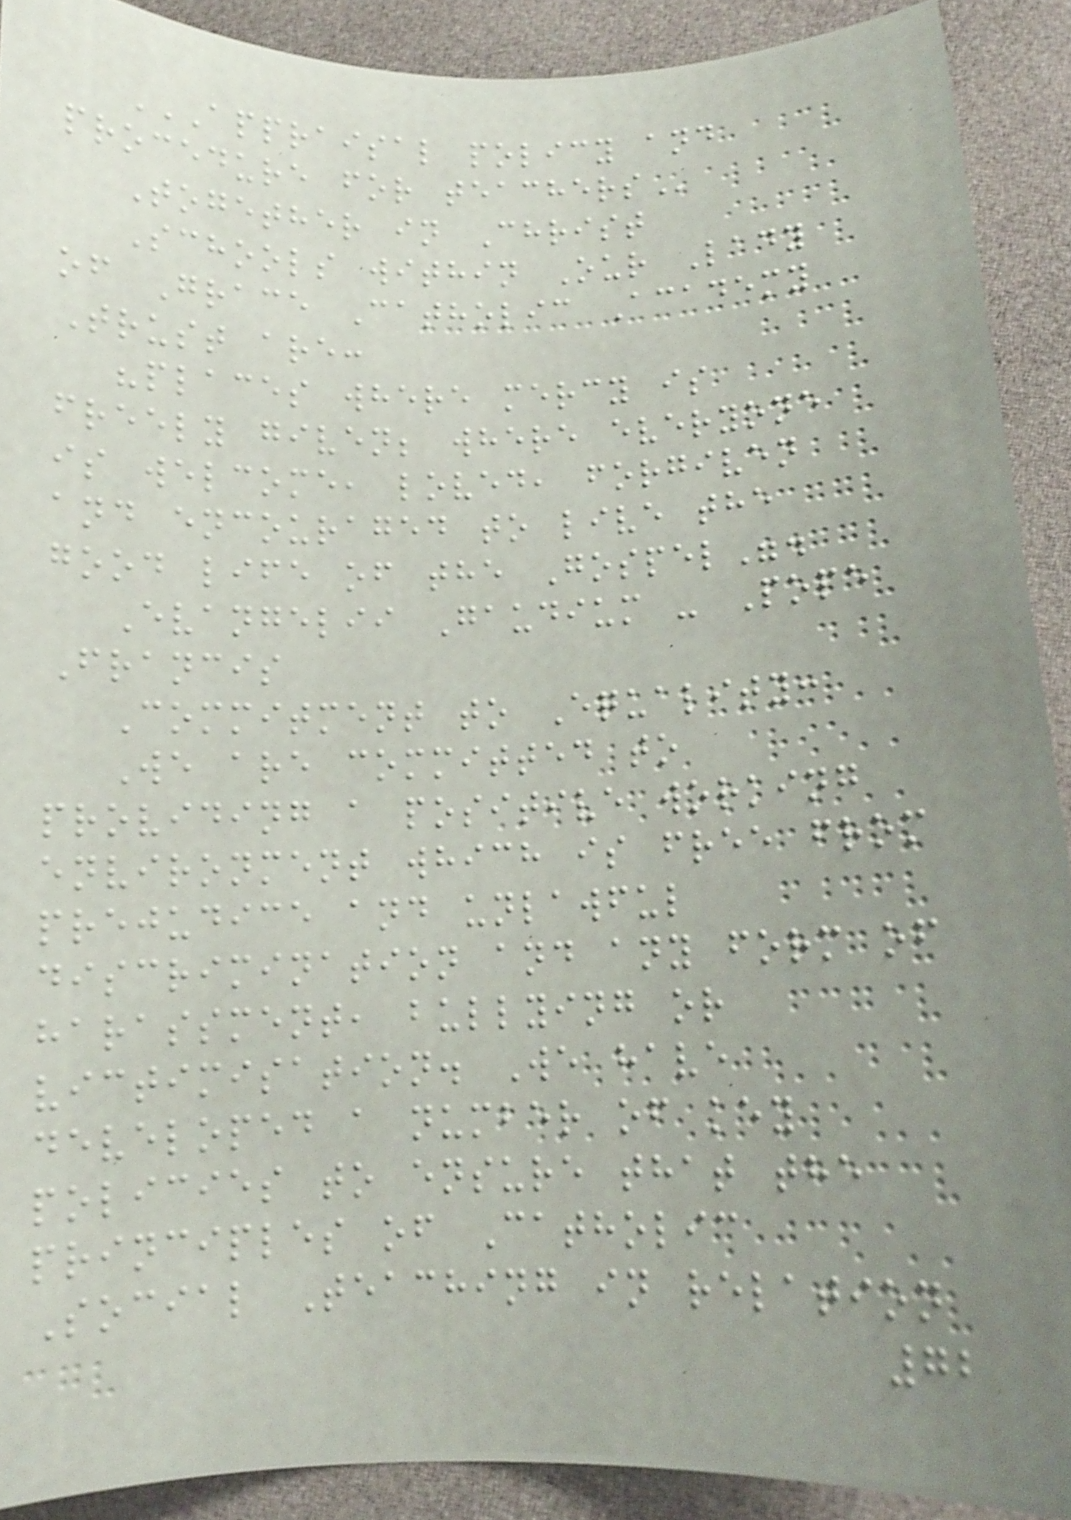APPRAISAL POLICY AND
PROCEDURE FOR TEACHERS
Together in Christ
Schools within Our Lady
of Grace Catholic Academy
Trust are:
"places where mercy is
freely given; where everyone
is welcome, loved, forgiven
and encouraged to live the
good life of the Gospel".
Evangelii Gaudium - Pope
Francis
Commitment to Equality:
We are committed to
providing a positive working
environment which is free from
prejudice and unlawful
discrimination and any form of
harassment, bullying or
victimisation. We have
developed a number of key
policies to ensure that the
principles of Catholic
Social Teaching in relation
72
